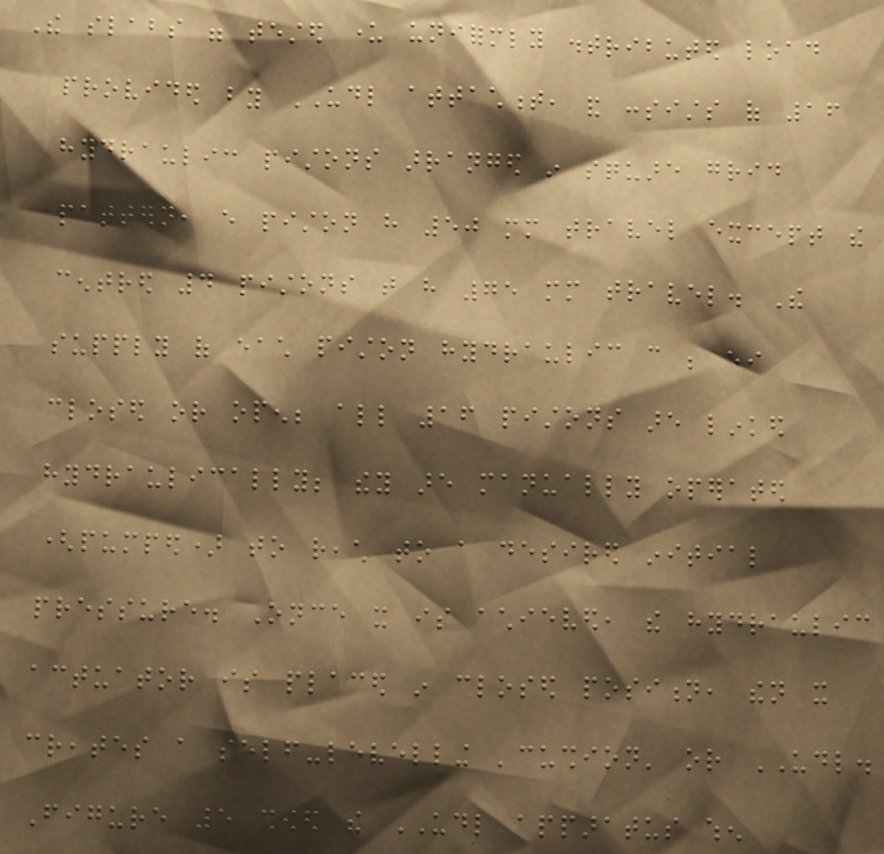The slabs were tested under uniformly distributed load
provided by UDL attachment, and consists of 16
hydraulic pistons arranged in square grid
pattern, every piston have 50 mm travel except the
centred 4 pistons that have 75 mm travel. The
supply of each piston hydraulic can be either
closed or open; all 16 pistons are linked
hydraulically; they are manually operated
(pumped) to reach to a desired initial
pressure. Once it is achieved, the hydraulic
actuator is placed in closed position, then it
creates a self-levelling 'cushion' or UDL.
Figure 5 showed the UDL apparatus when
